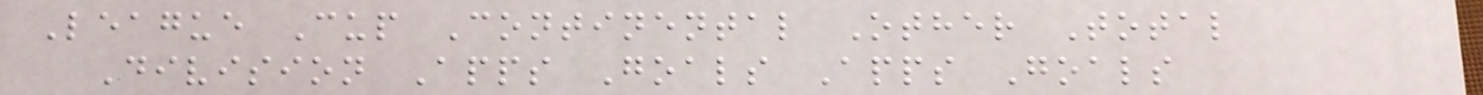League Cup Continental Other Total
Division Apps Goals Apps Goals
